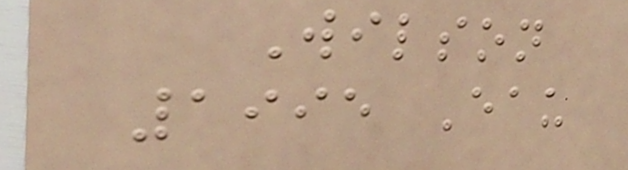Wilson
1995 Eau
